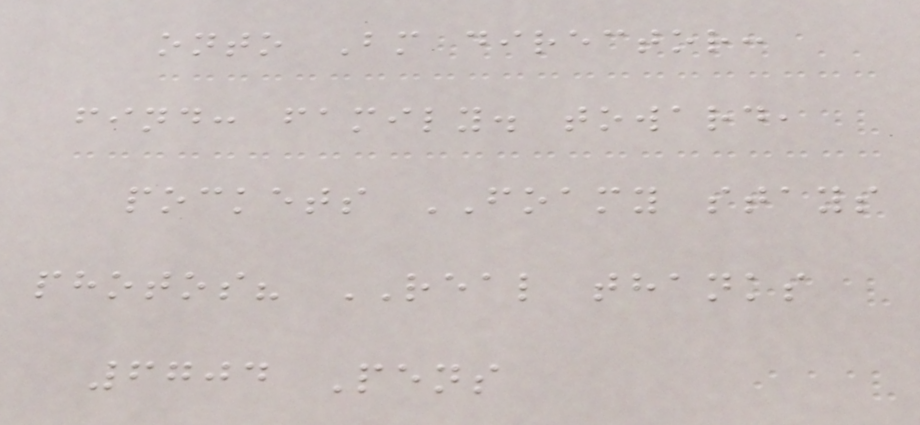onto Bm director:
find: family. toward,
pockets FOAMY stays
photos? REAL thanks
6704 Pens
